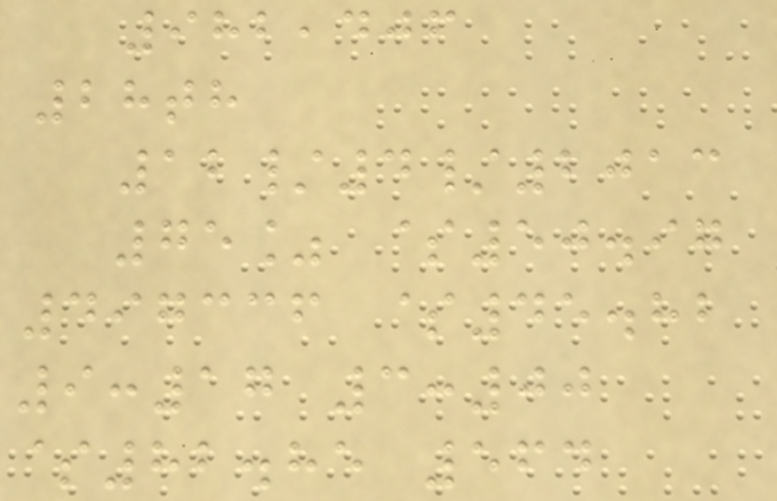982,406
28th
12/4/2013
75% $50.97
497336 $45.82
9:17 3:00
$82.85 564
